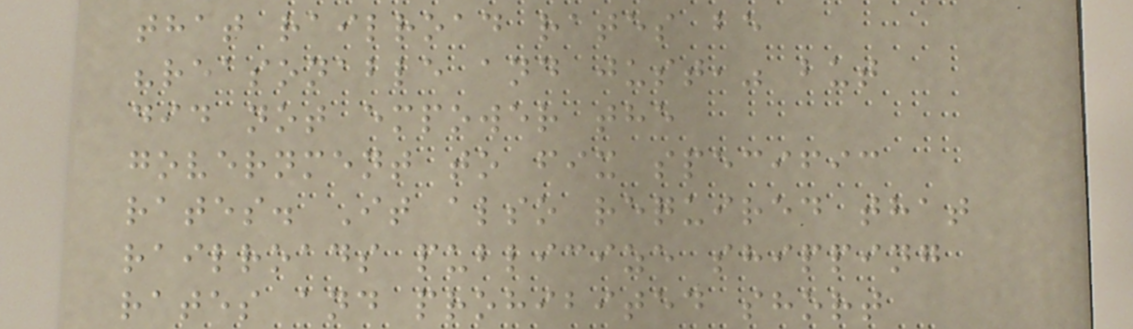that railroad rates be
"reasonable and just," but
did not empower the
government to fix specific
rates. It also required that
railroads publicize shipping
rates and prohibited short
